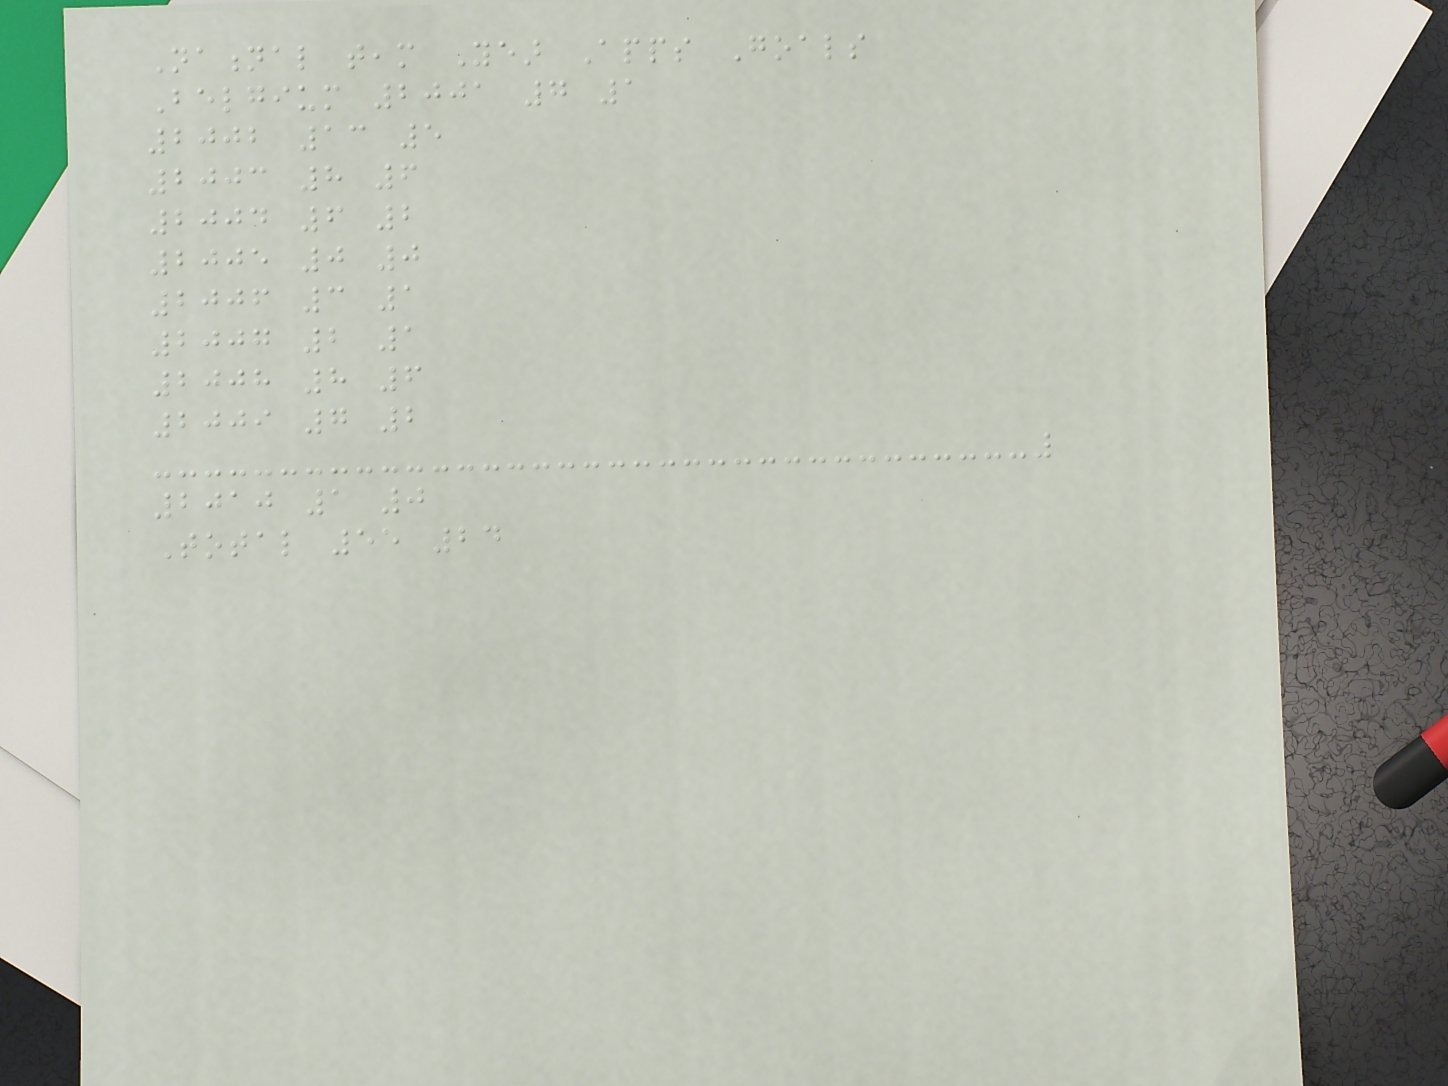National team Year Apps Goals
Belgium 2001 7 1
2002 13 5
2003 8 6
2004 6 2
2005 0 0
2006 3 1
2007 2 1
2008 8 6
2009 7 2
2010 1 0
Total 55 24
